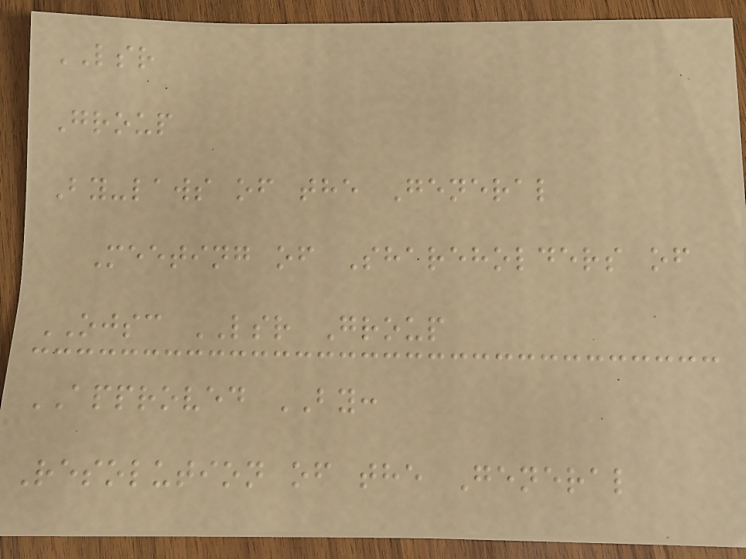LSR
Group
By-laws of the General
Meeting of Shareholders of
OJSC LSR Group
APPROVED BY:
Resolution of the General
